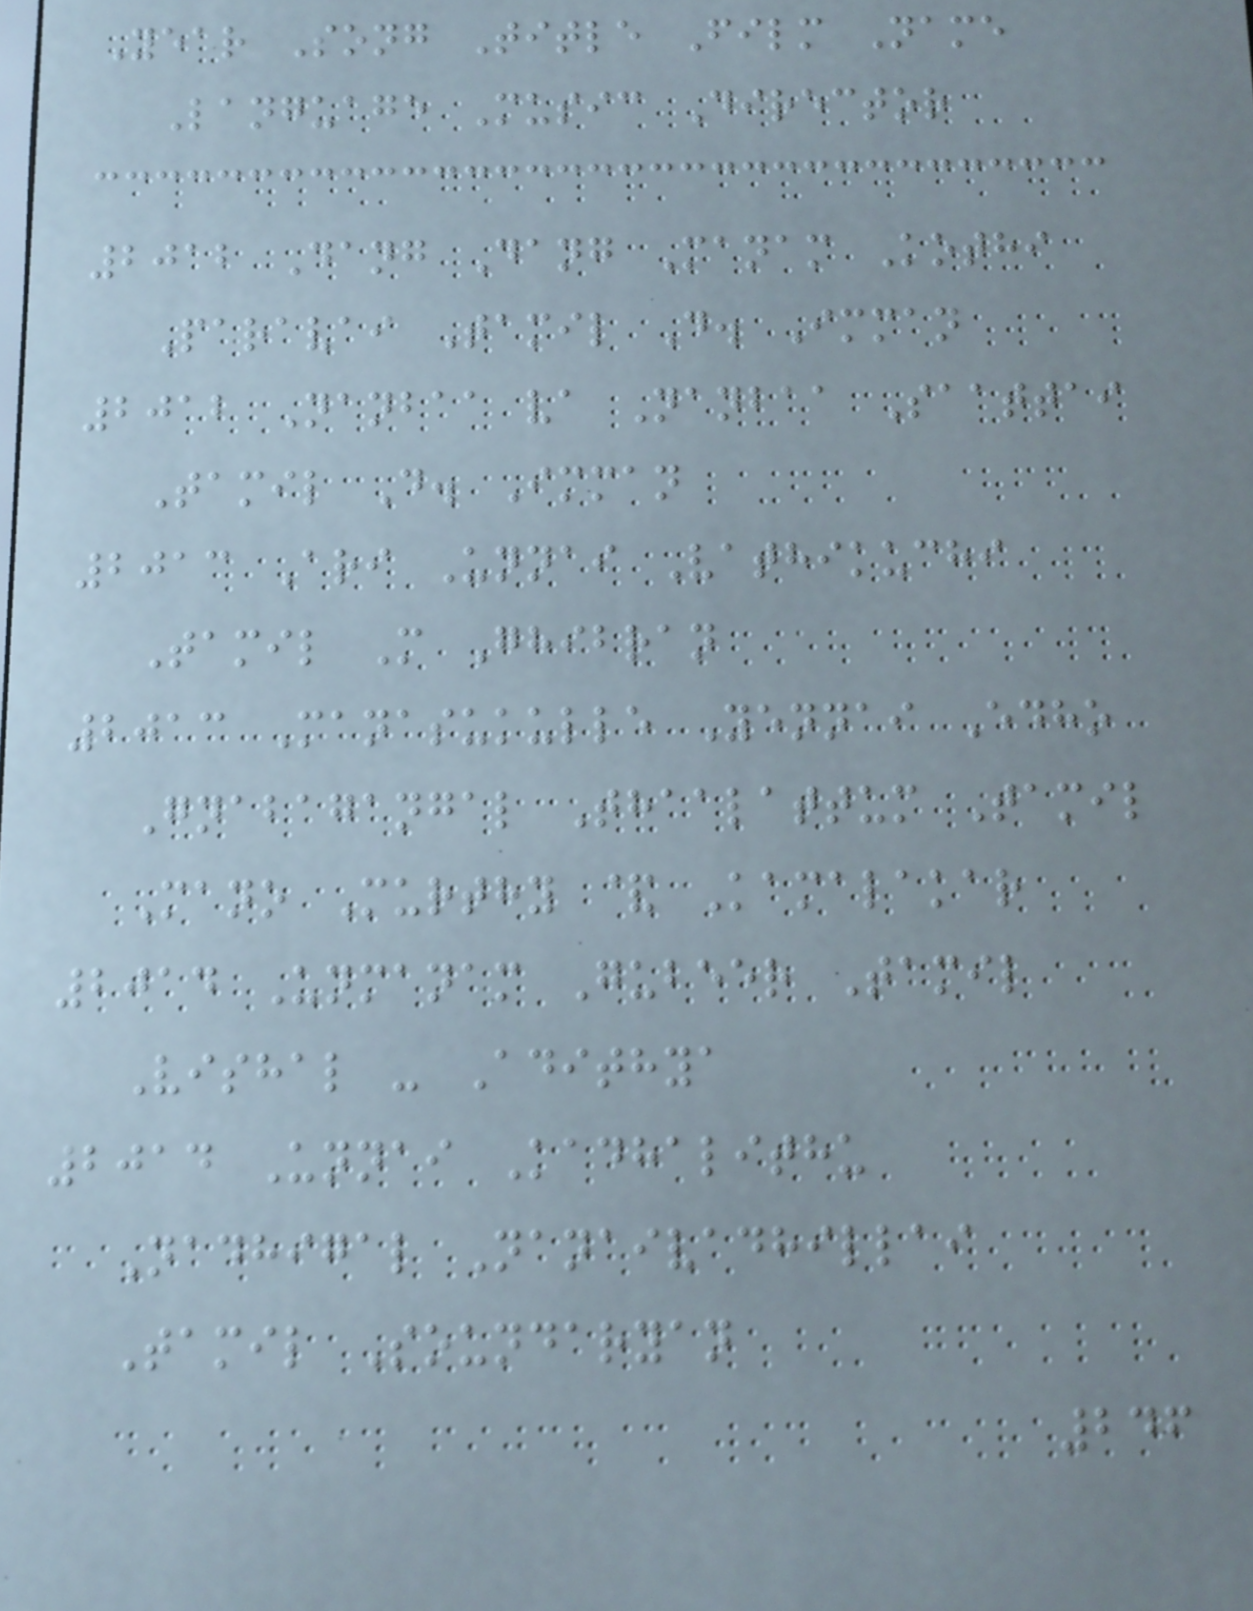Year Song Title Film Name
Language Music Director
2012 Dang Dang Manam Kothi
Paravai Tamil D. Imman
2012 Nanbaa va Nanbaa Saattai
Tamil D. Imman
2013 Ari Unnai Vathikuchi
Tamil M Ghibran
2013 Manasukulle Yennai Edho
Gnabagangal Thaalattum Tamil
Mano Murthy & Kamalakar
2014 Unmanam Gubeer Tamil
Vishal - Adithya
2014 Unnai Kadhalithu
Nadhigal Nanaivadhillai
Tamil Soundaryan
246
